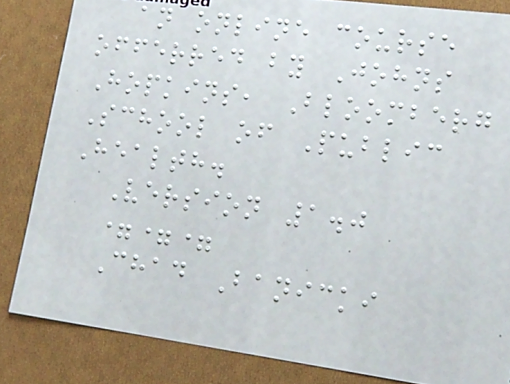an online course
offerred by Johns
Hopkins, Bloomberg
School of Public
Health.
Version 1.0
===
Chad Banicki
